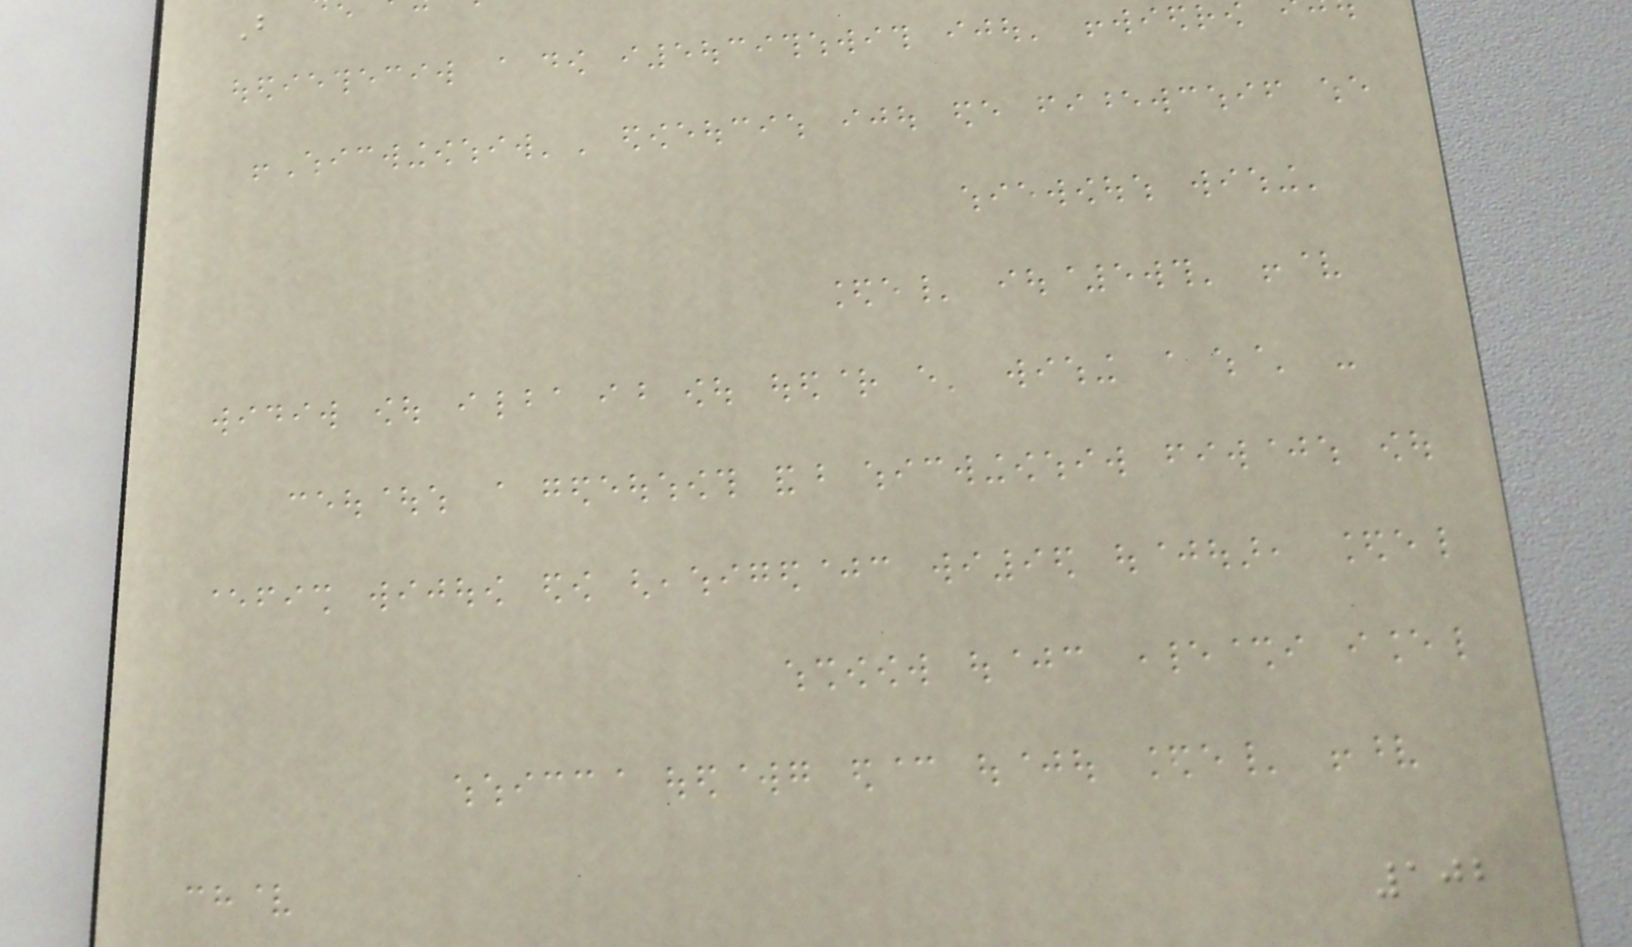B
102
